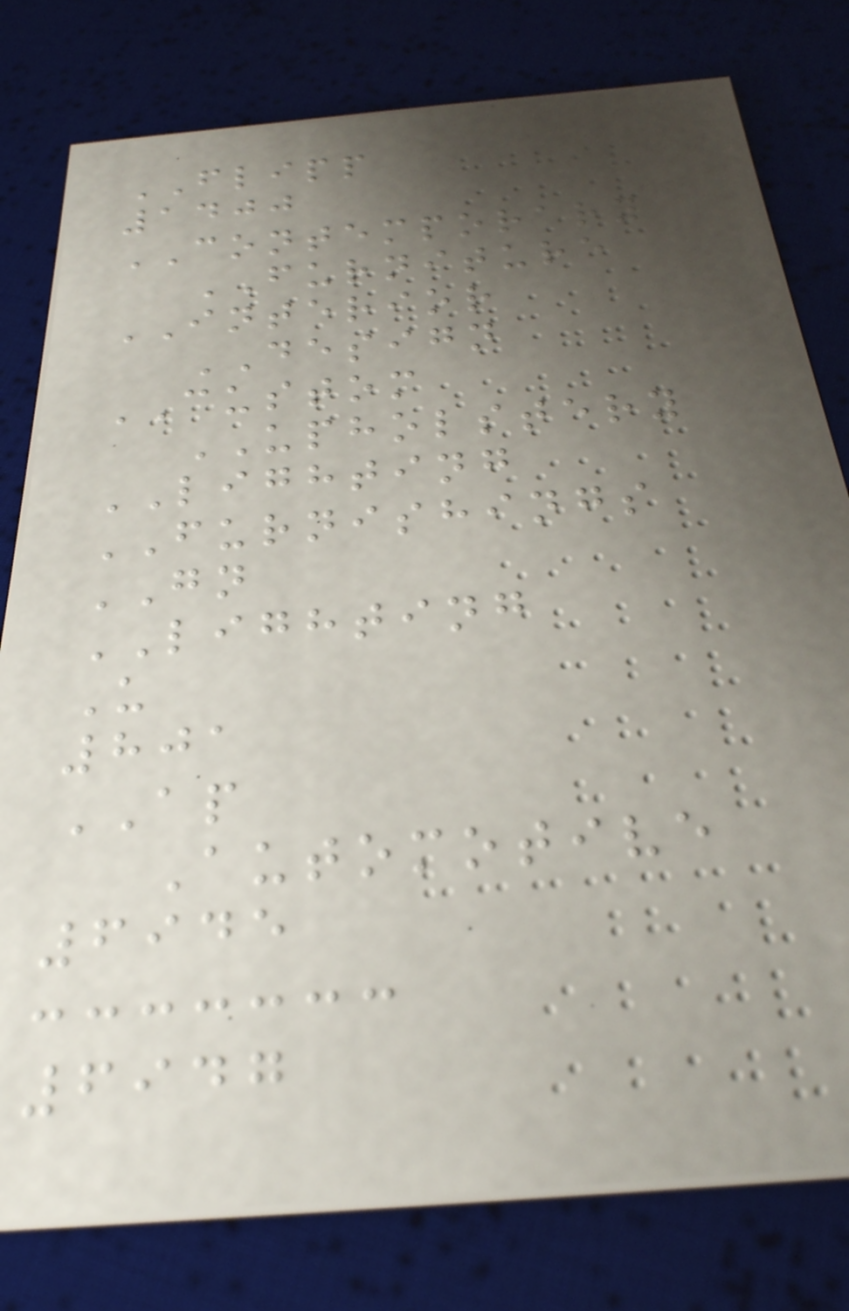FLIPP
1400
CONTEMPORARY
FURNITURE
INTERIOR
DESIGN
CUSTOM
UPHOLSTERY
LIGHTING
FURNISHINGS
GN
LIGHTING
U
801
AP
Automotive
6945
6947
